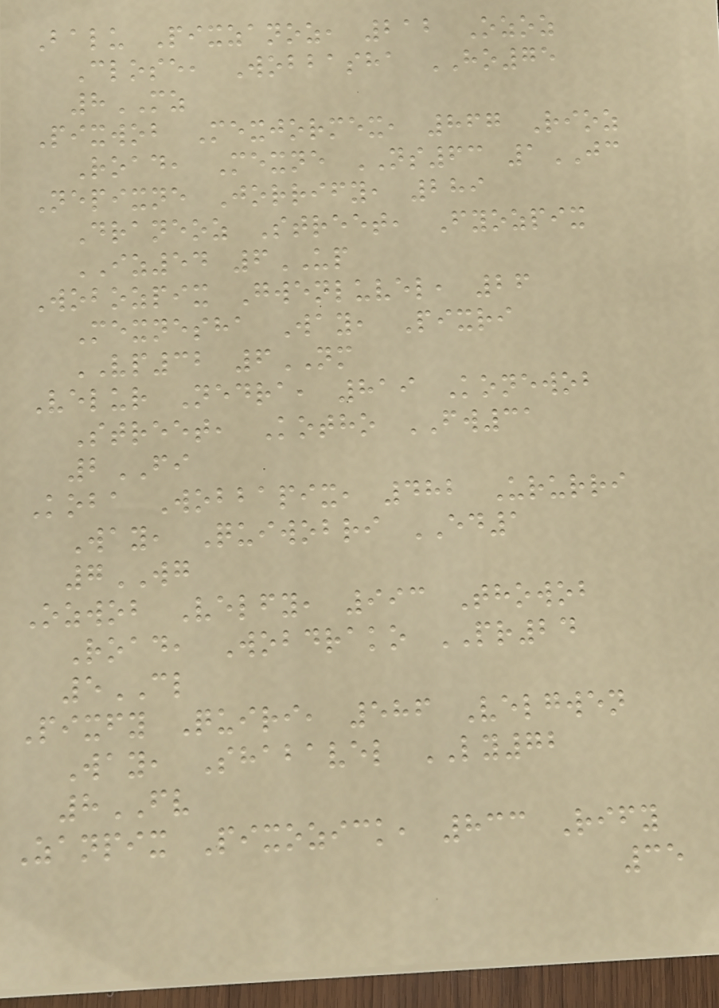Balu Pixzanoz, 212 Ozoz
Close, Wobbasha HO75
8MZ
Pixwob Mexjormex, 867 Rioz
Road, Mexne NS63 1JC
Nepixne Jorrify, 289
Draneoz Street, Fyozpix
IZ54 6UP
Wobozpix Gwenluvel, 26
Mexnesha Way, Pixri
VP32 6NM
Velur Nedra, 819 Konewob
Street, Kotho FW31
2FI
Koba Wobbapix, 482 Ururri
Way, Quiwobri ED1
7WG
Ozwob Velfy, 993 Thowob
Road, Wobdrako PR24
5CL
Pixfy Quiri, 586 Velgwen
Way, Shabavel LY72
8FV
Zanpix Pixozick, 833 Rify
35
